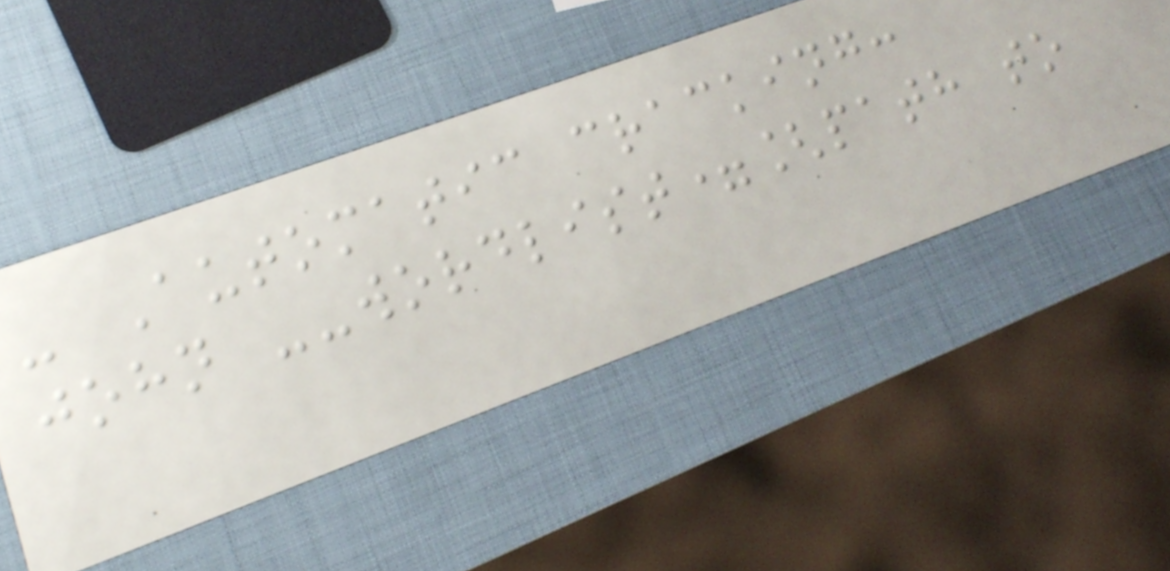- Automatic cracking:
john --wordlist=[path to
